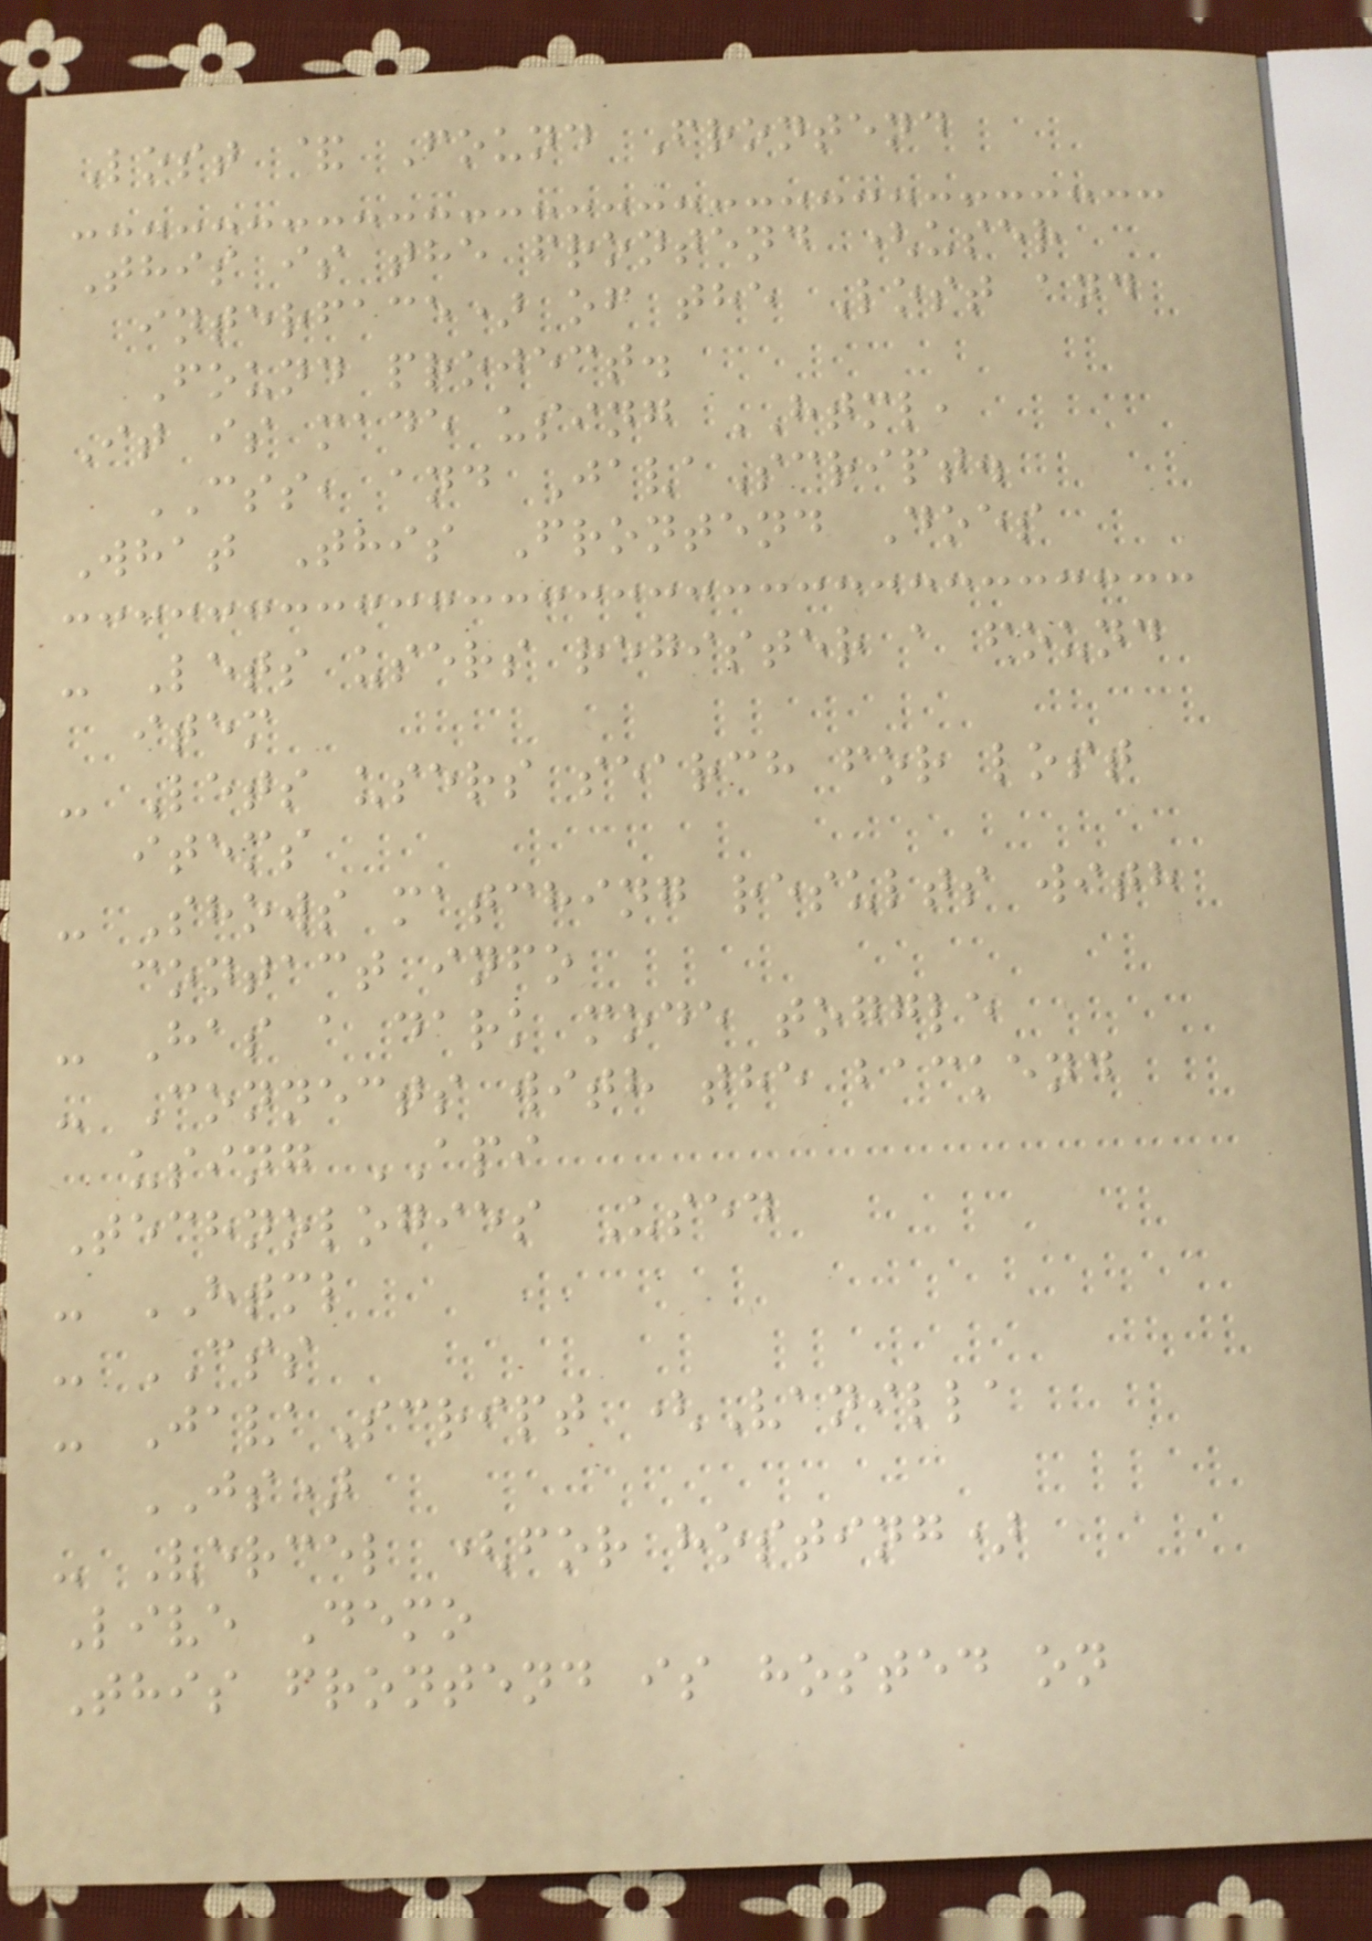Lost & Found Frontend
This is the frontend (user
interface) of the Lost and
Found project.
It is made using HTML,
CSS, and JavaScript.
What This Frontend Does
- Lets users register a found
item
- Lets users search for lost
items
- Shows matching results with
contact info
- Has a dark mode toggle
- Connects with the backend
using API
Technologies Used
- HTML
- CSS
- JavaScript (Vanilla
JS)
- Vercel (for hosting)
Live Demo
This frontend is hosted on
